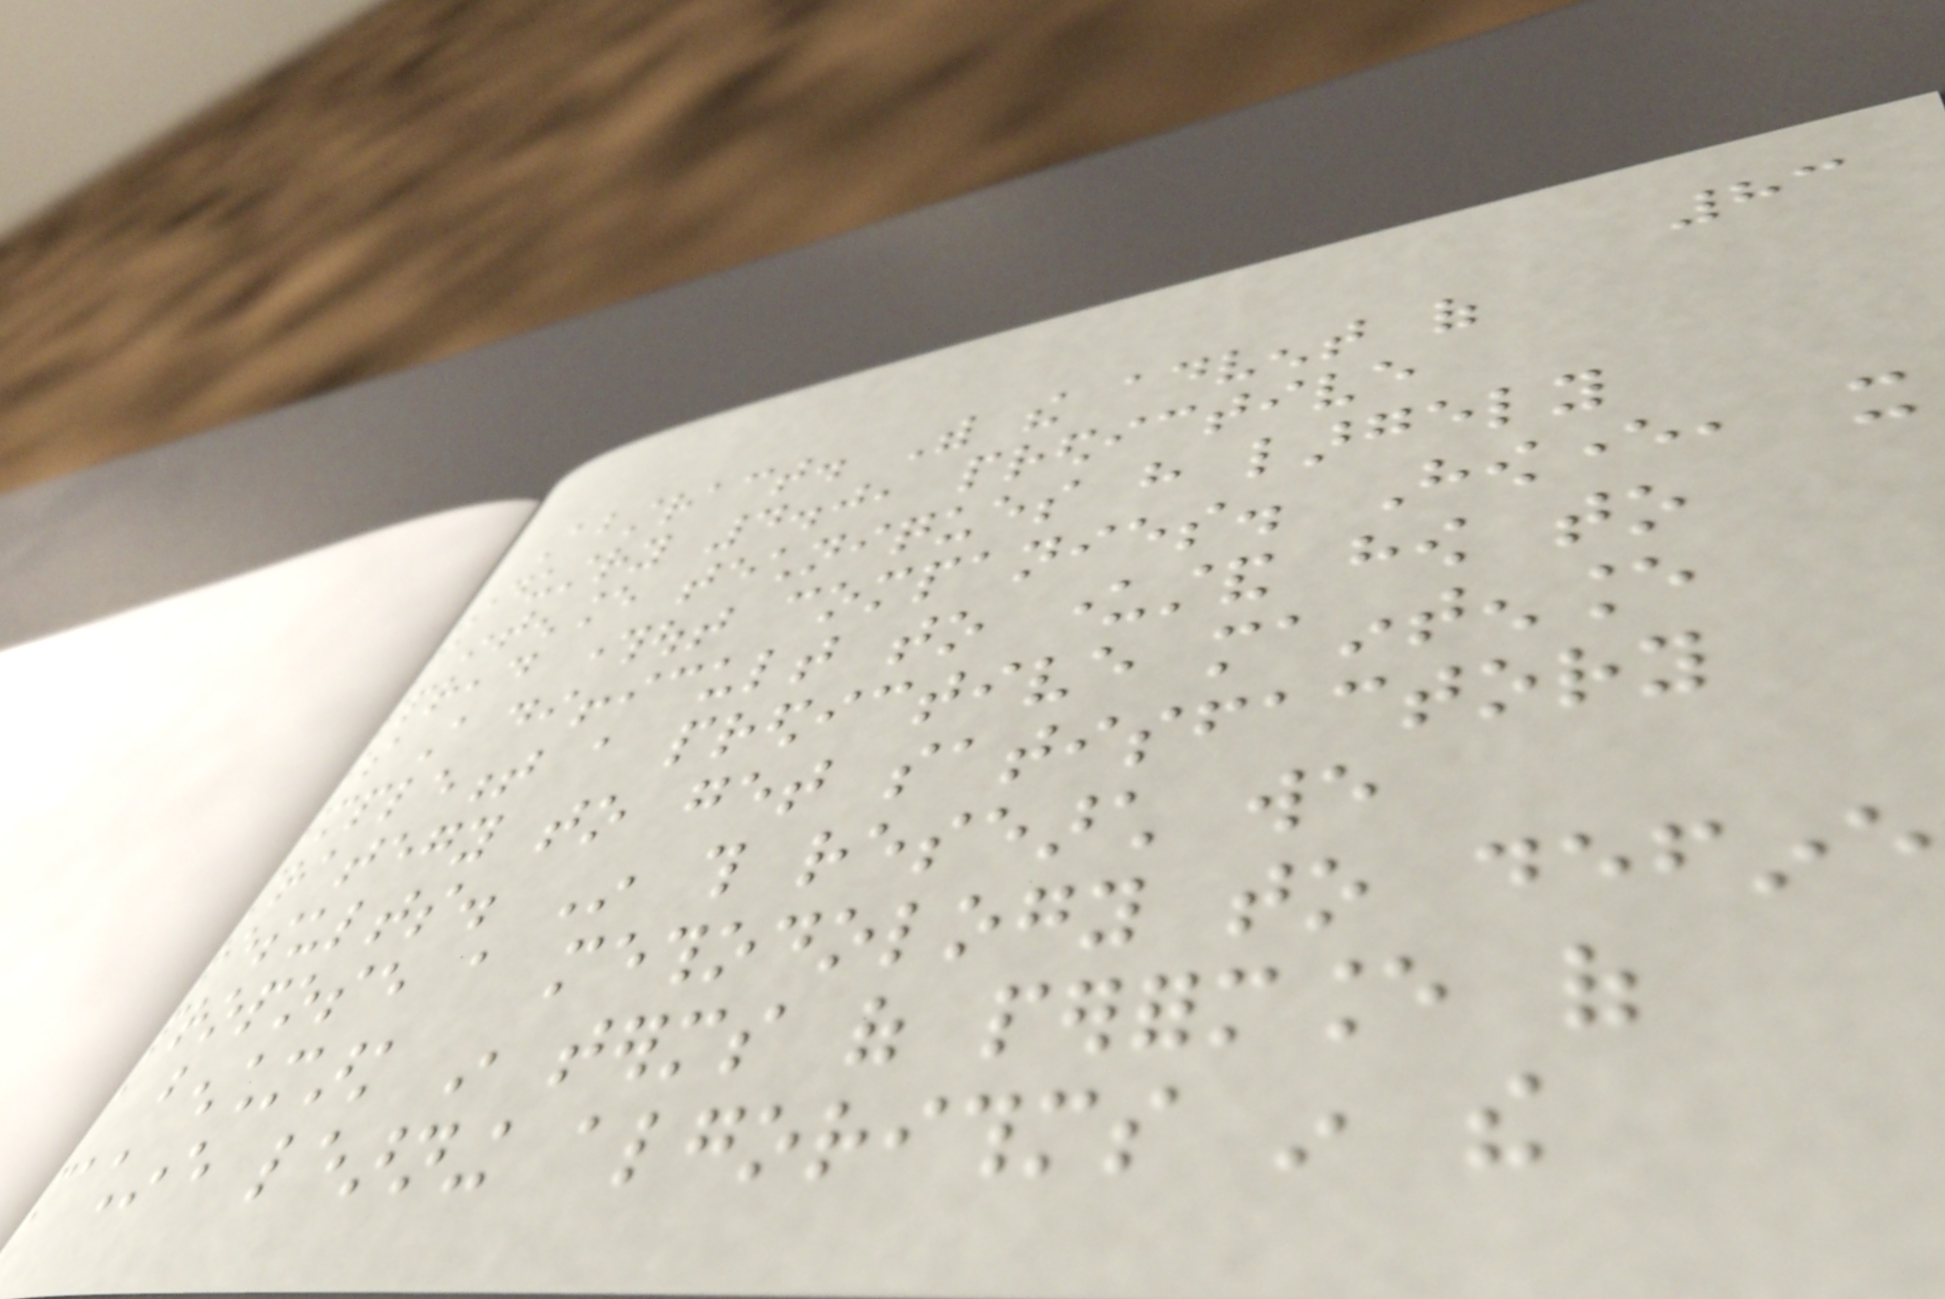83
Abstract. With the advent of
Industry 4.0, predictive
maintenance techniques have largely
spread throughout companies. However, it
is still difficult to understand how to
implement a predictive maintenance
strategy to get satisfactory
results. In this research we
propose a methodology to define
a benchmark in terms of performance of
machine learning algorithms in the
